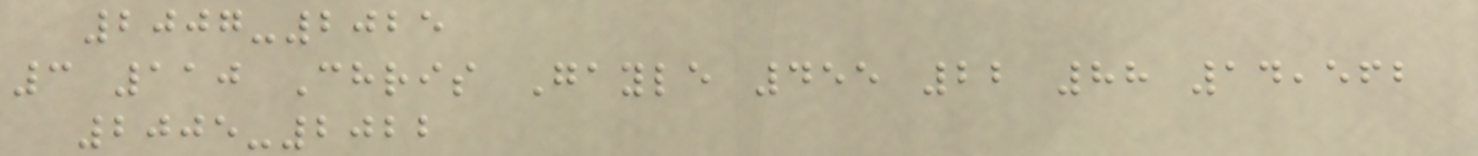2007-2025
3 110 Chris Gayle 455 22 88 14,562
2005-2022
